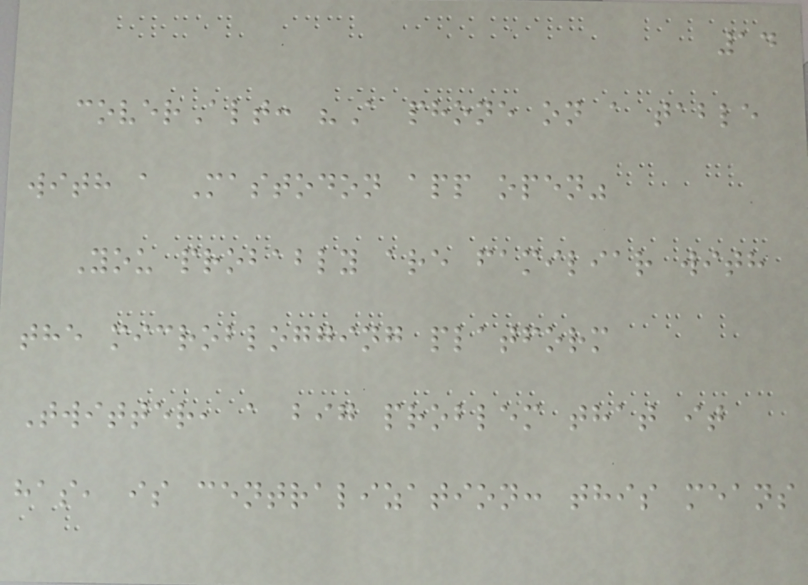14
coverAlt: "A phone on a table
with a Mastodon app open"
You probably are familiar with
the microblogging platform
Twitter, a big problem that it
has, is centralization: this means
